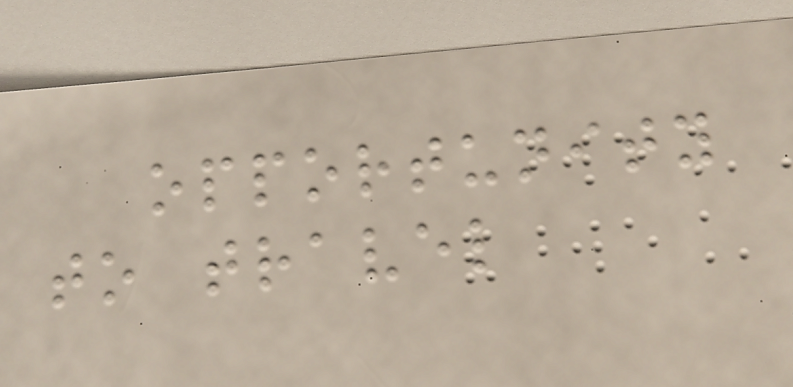opportunity
to travel
